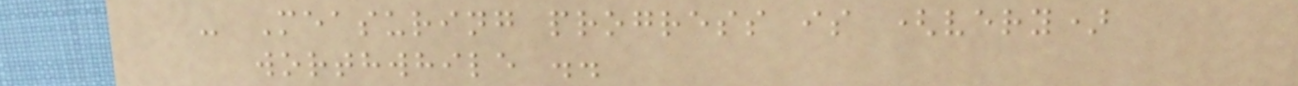- Measuring progress is (very)
worthwhile ..
